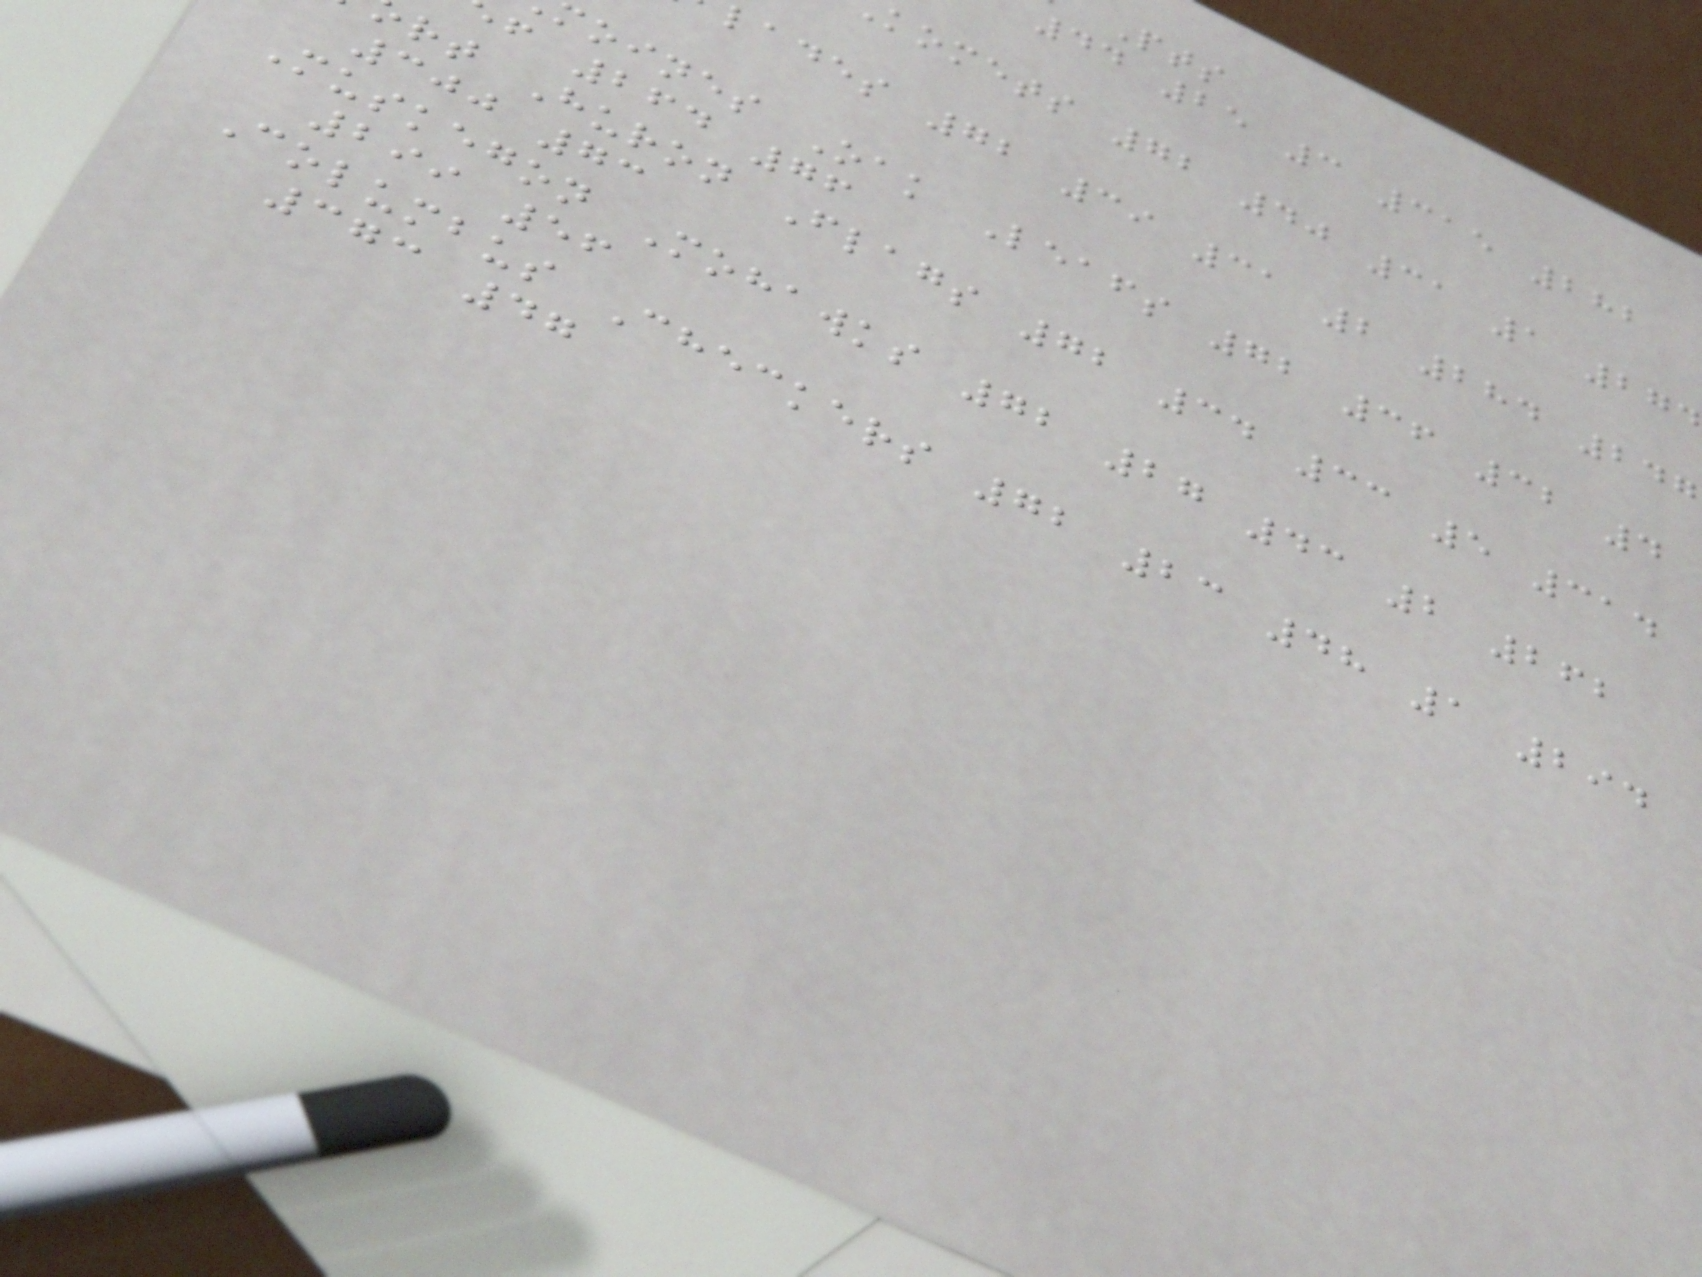44 25 3 315 282
komets 72 40 31 1 274
lades 72 39 31 2 284 247
oines Oak Leafs 72 36 32 4
f 264 76
rt Huron Flags 72 34 33 5 314
300 73
Muskegon Mohawks 72 27 43 2 262
299 56
Columbus Checkers 72 23 48 1 294
373 47
